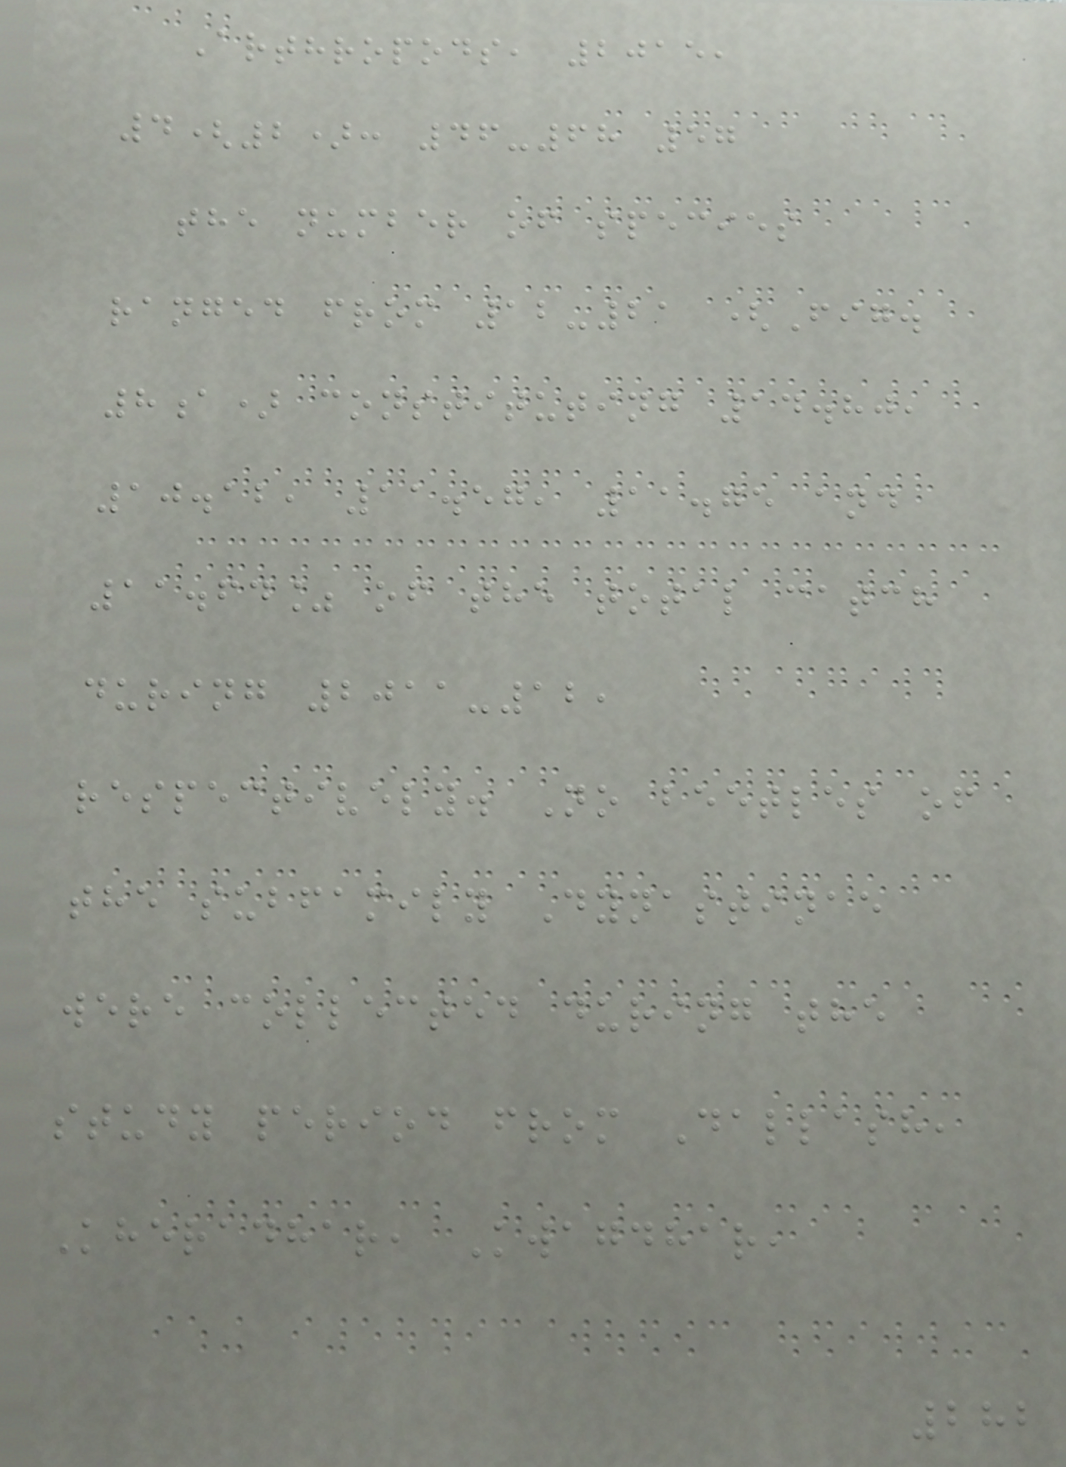Arthropods, 2015,
4(2): 46-68 57
the number of species
ranged from 12-21 (Fig.
8a) constituting 14.80,
10.12, 11.57, 11.75 and
11.64% of the total catch
during 2011-12,
respectively. No beetles of
the subfamily Dynastinae
were collected during the
study period from Dallash,
Kheradhar, Kwagdhar,
282
